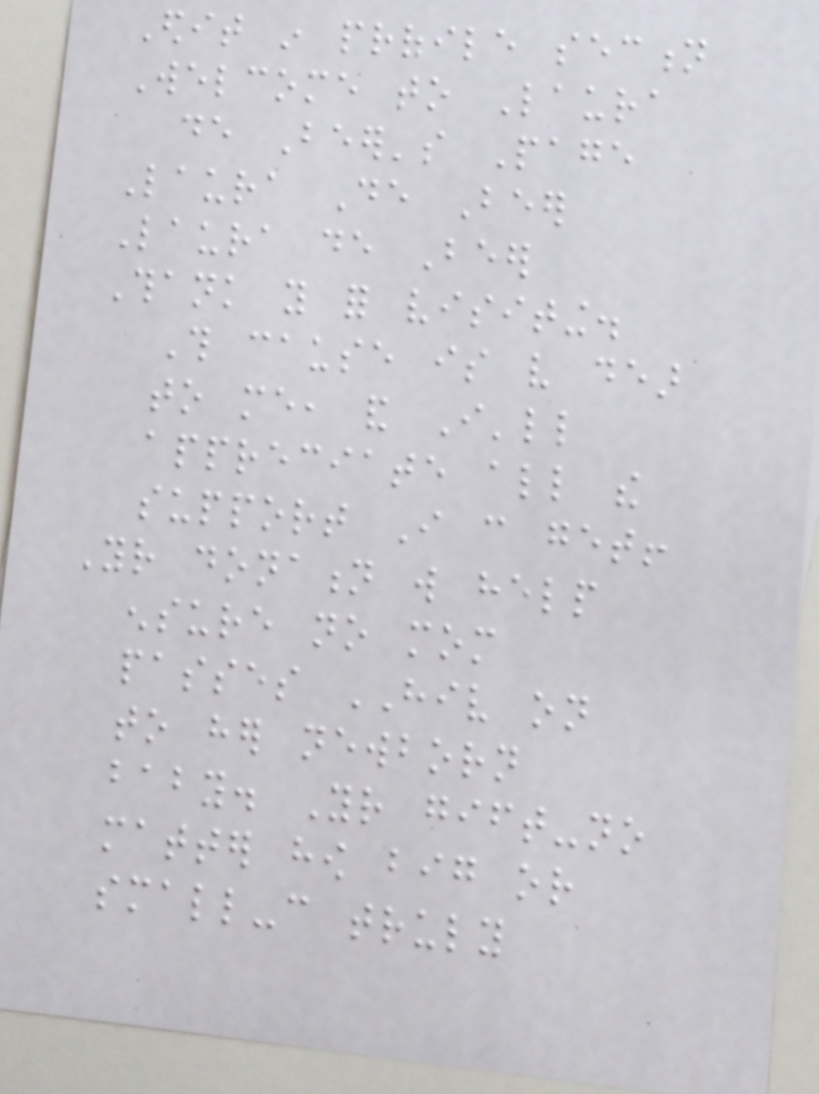Edit in profile section
Welcome to Laura
de Beer's Page
Laura De Beer
Laura de Beer
Thank you for visiting.
This cause is very dear
to me, and I'll
appreciate all the
support I can get!
Your donation will help
ensure no mom
passes HIV on
to her newborn
baby. Your gift-no
matter how big or
small-can truly
